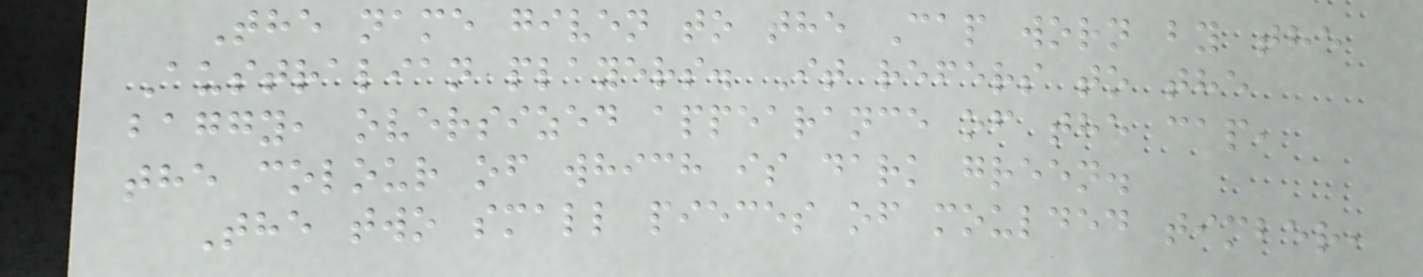The name given to the Cap worn by the
Australian players. It refers to the
baggy, oversized appearance of the cap,
the colour of which is dark green.
The two small pieces of moulded timber,
